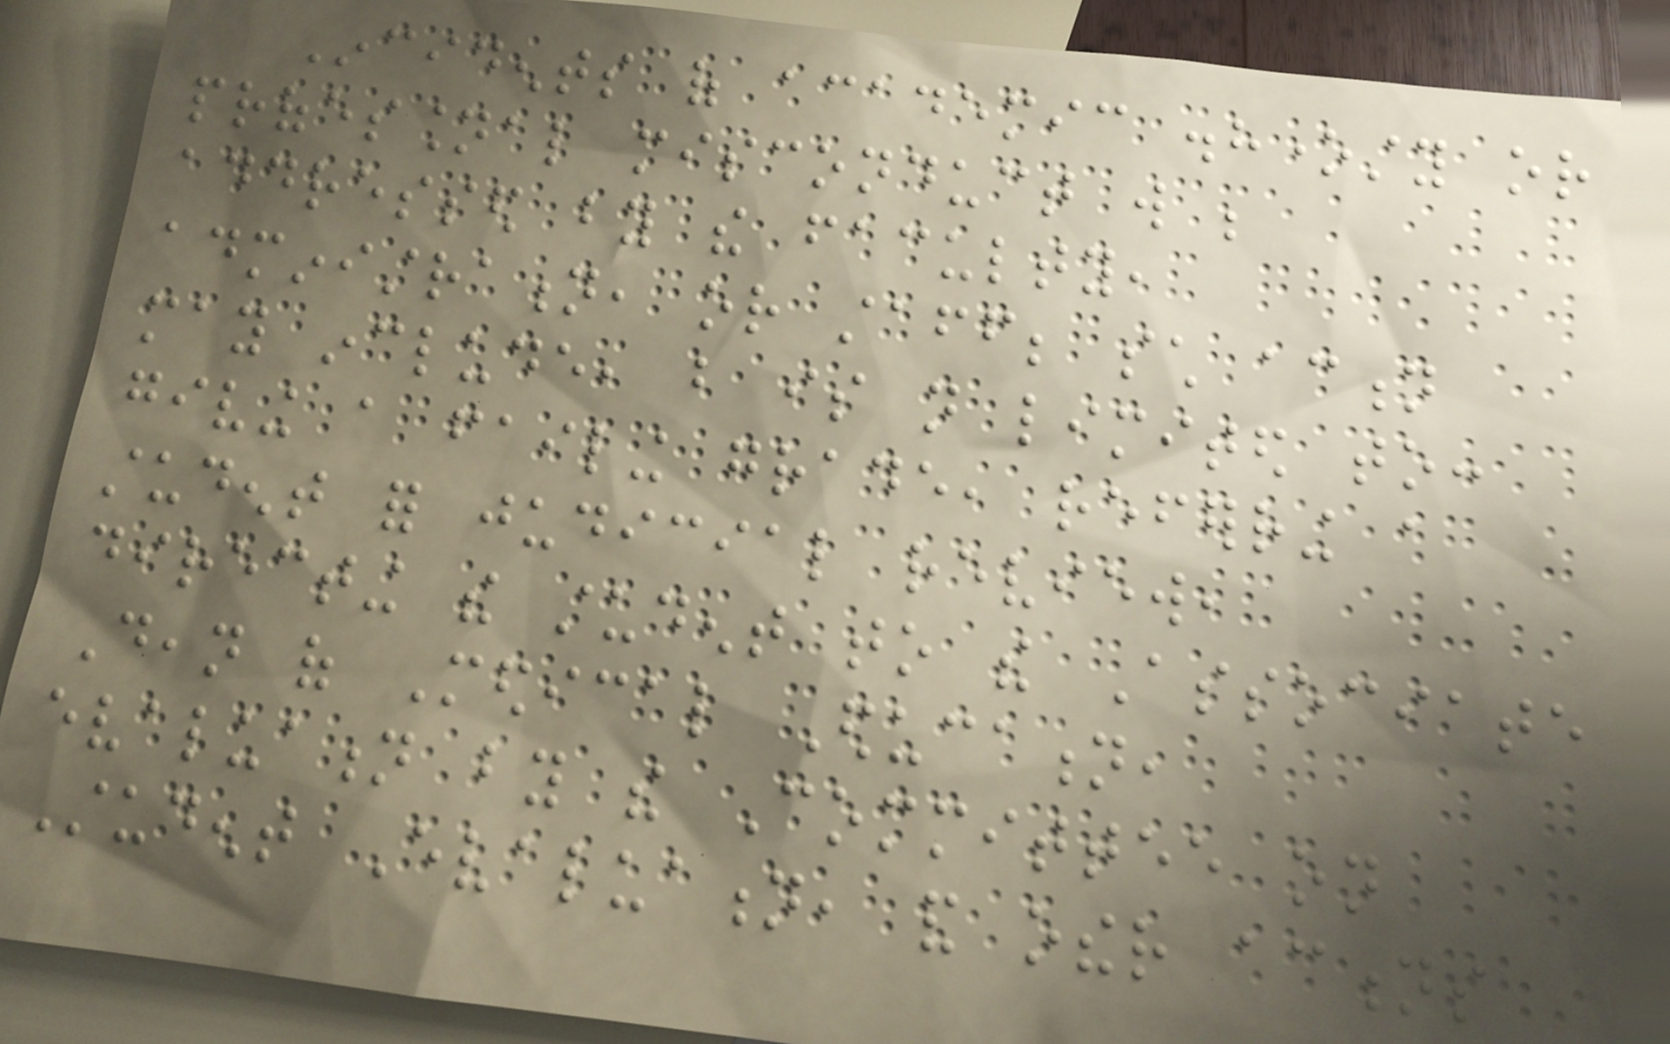Incidents of academic dishonesty or
professional misconduct will be
addressed by the faculty,
administration, or staff; such action
may include, but is not limited to:
giving a failing grade, referring a
student for judicial review,
directing the student to the Associate
Dean of Medical Education,
evaluation by the Committee on
Student Evaluation, and other actions
